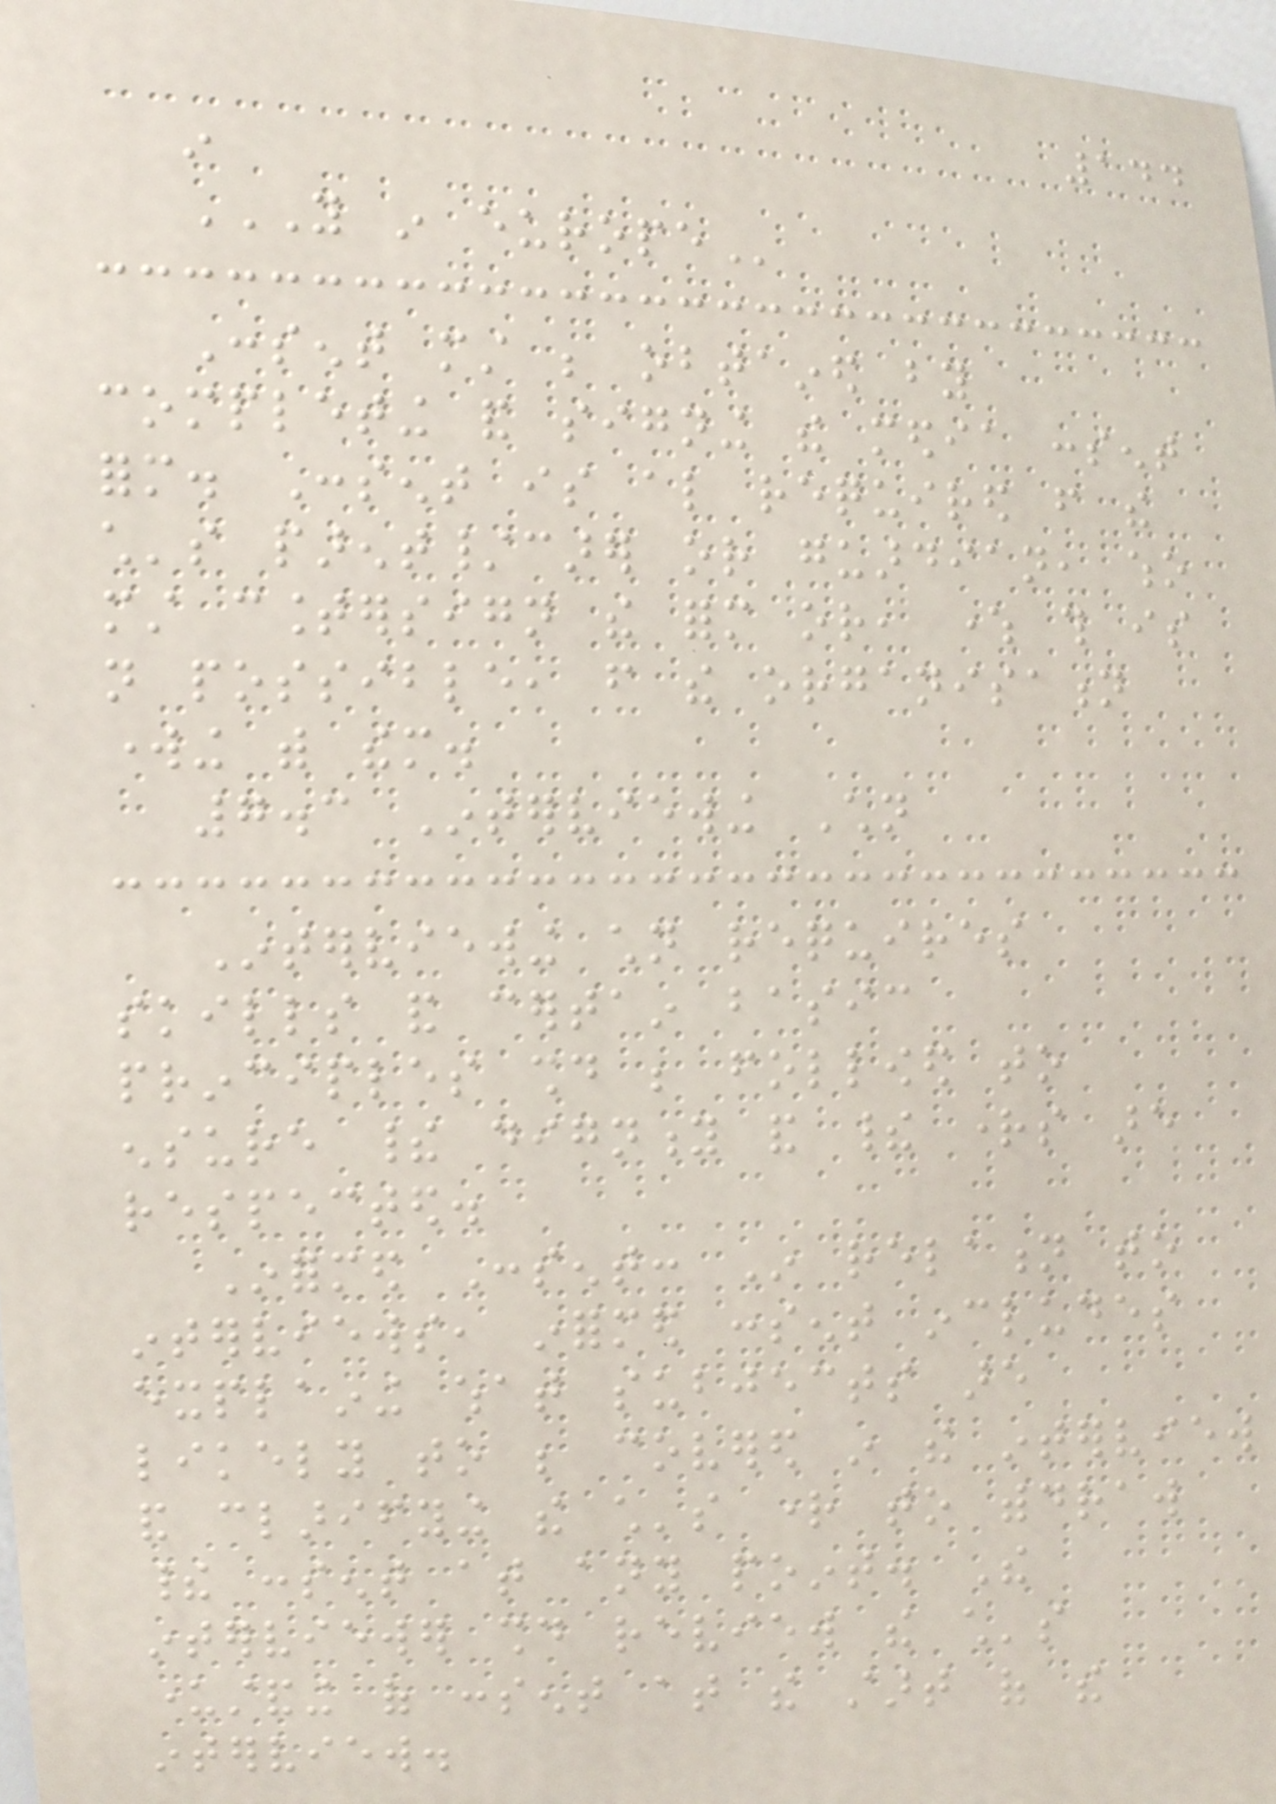144
in
YOU IN EUROPE
Consent must be obtained by
completing and signing the media consent
form. Consent is also required from the
child's parent/carer or guardian, who
must countersign the form or, where this is
not possible, from the organisation
working with them.
7.3 Interviewing Children
Interviewing children requires
skills and certain basic
principles should be followed to
ensure their dignity and their rights are
respected.
Informed Consent: In relation to
interviews, informed consent includes
explaining what subjects are
likely to be covered in the interview
and clarifying the child's right to withdraw
their consent at any point. The
interviewer should review the child's
understanding of consent at the start of the
interview.
